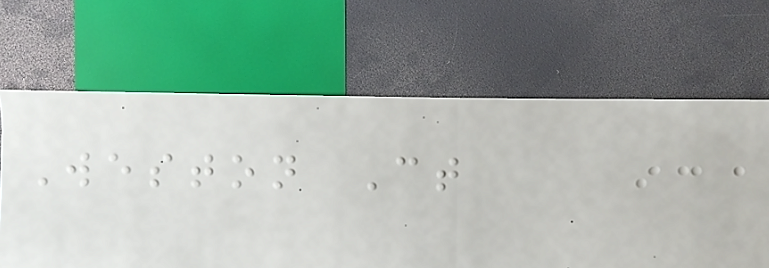Weston Ct
